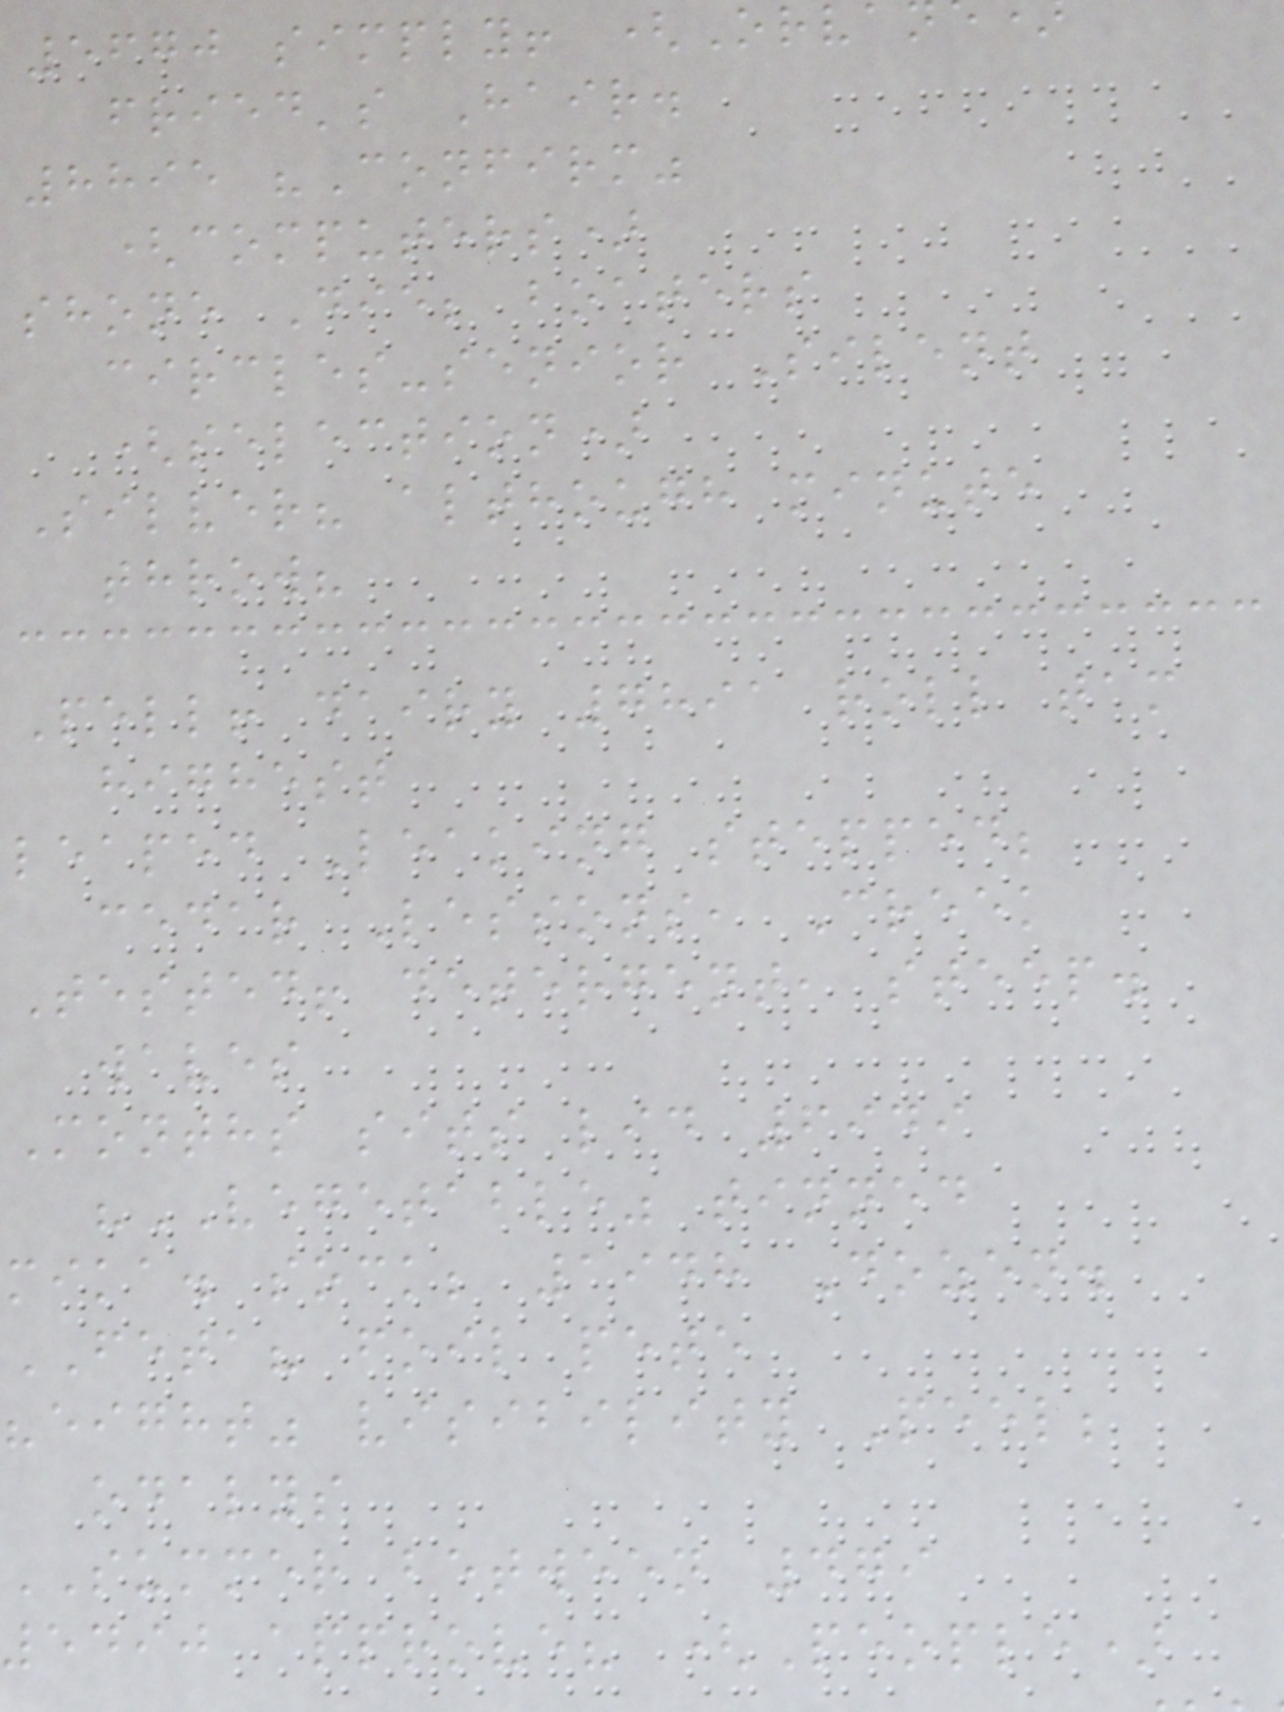5670 simply! (Orv
fried's Hair.
8895 "Confirm"
(computers)
shone Die; boaters
circles-senior Silent
(selection)
Silver? although minute
throw?
Pell! dairy 7891 roll tam
highest
leaped Leaking stepped;
cedar Lessons, Creek
Tested! detergent, steep.
waves
Months sits lid 6949
"VEGETABLE" tinned
mika. sock; 1948 Dozen.
FETA? foil pete
"eight" visibility Peel;
odalys
SUMMER between 479
5490 approve? (People)
